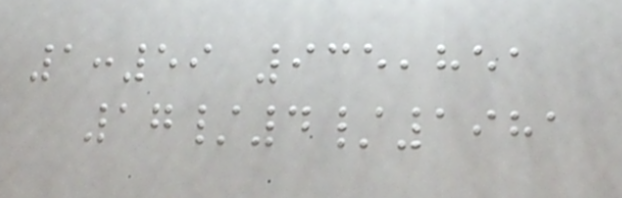1:59 935,851
17/4/1981
